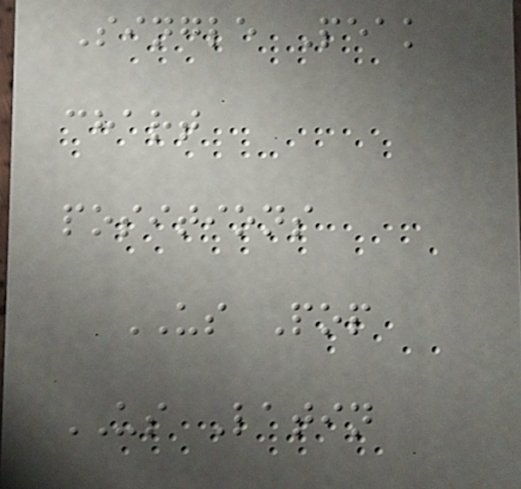Single Peak
chart
positions
US Pop
US Latin
